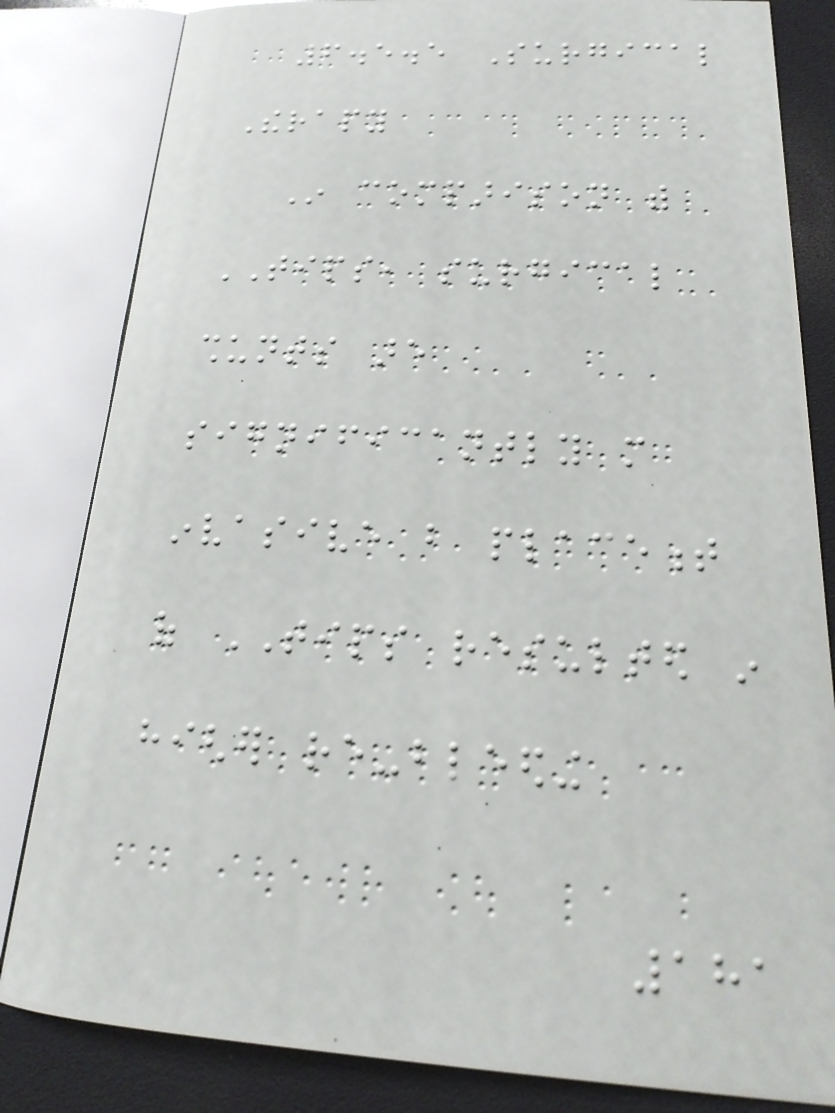6.5.5 Surgical
Therapy
In comparison with
TIPS, surgical
shunts are
significantly more
invasive but placement
of TIPS resulted in
higher re-bleeding
181
